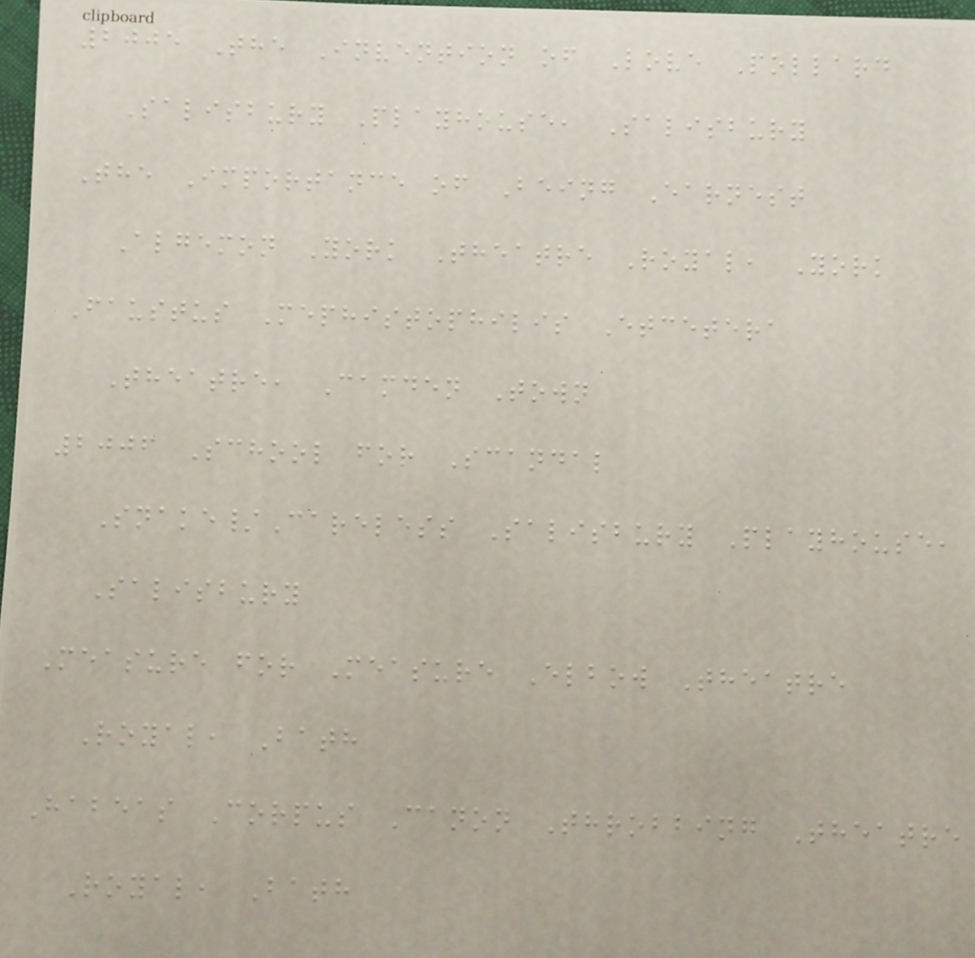2005 The Invention of Love Pollard
Salisbury Playhouse, Salisbury
The Importance of Being Earnest
Algemon York Theatre Royal, York
Faustus Mephistophilis Etcetera
Theatre, Camden Town
2006 School for Scandal
Snake/Careless Salisbury Playhouse,
Salisbury
Measure for Measure Elbow Theatre
Royal, Bath
Habeas Corpus Canon Throbbing Theatre
Royal, Bath
